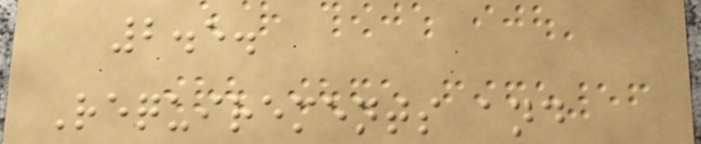2.5.
Requirements and
